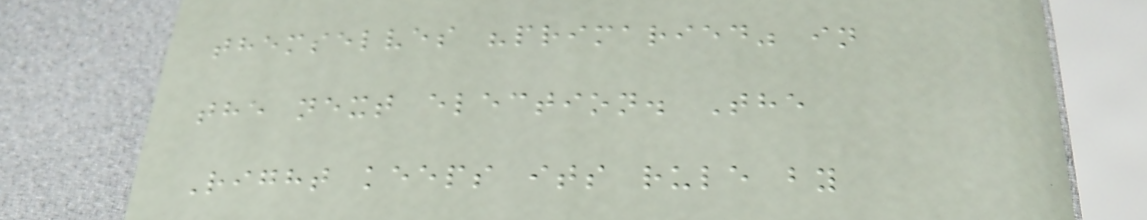themselves "primaried" in
the next election. The
Right keeps its rule by
